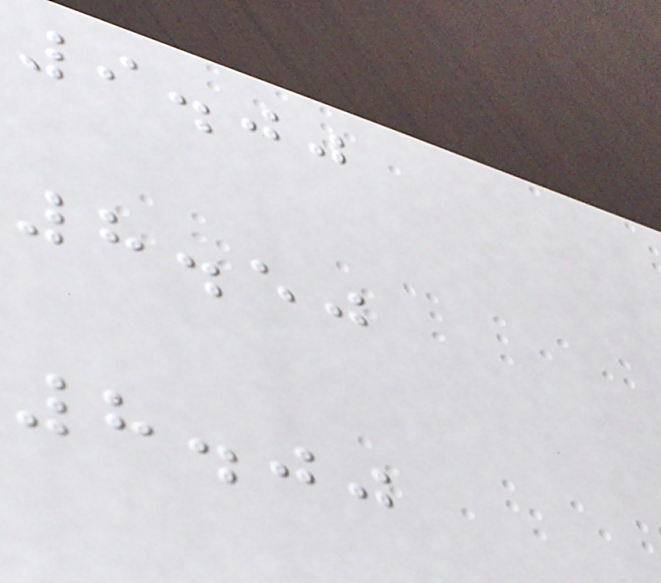9.00
8.50
8.00
